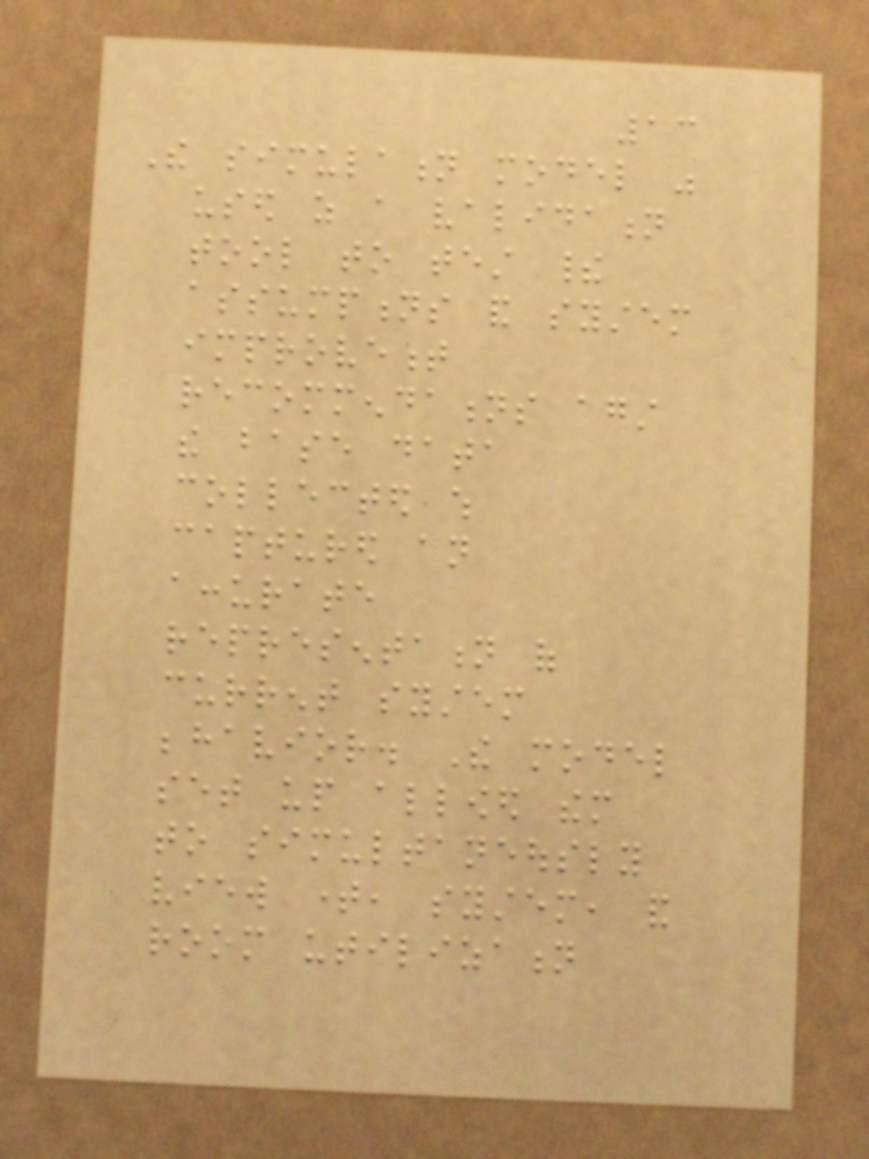13
The simulation model was
used as a validation
tool to test their
assumptions and system
improvement
recommendations against
the base data
collected which
captured an
accurate
representation of
current system
behavior. The model
set up allowed them
to simultaneously
view time, system, and
room utilization
